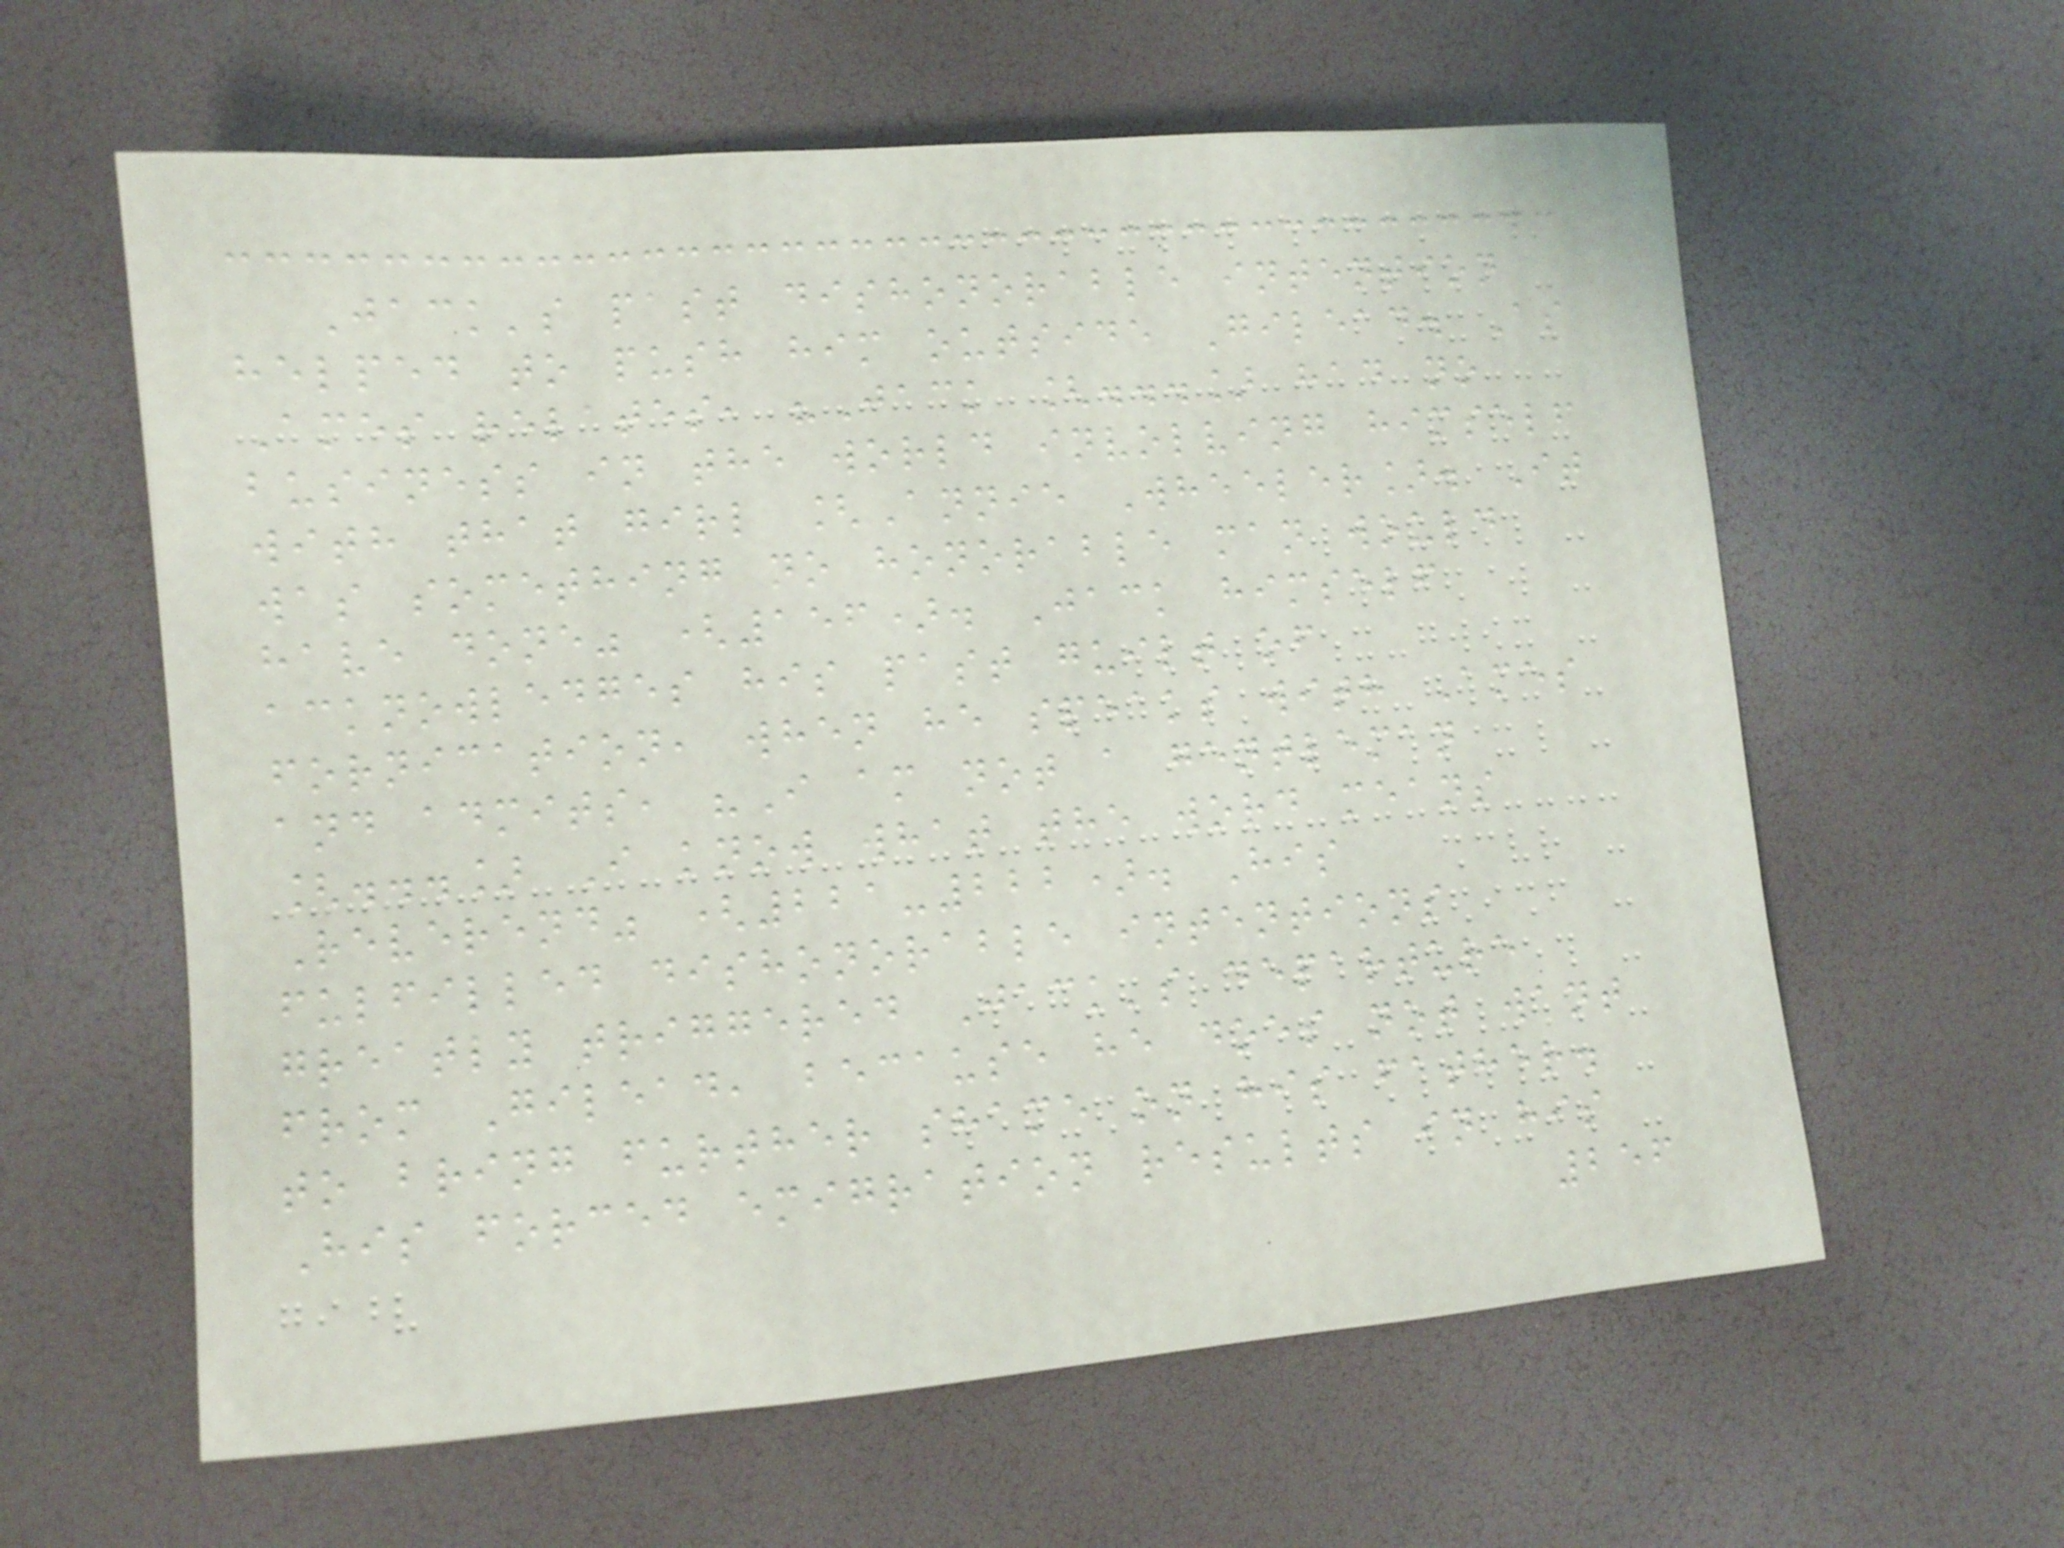Jack's past dishonorable intention
helped to push him outside Gilead. As
Ames relates, "Jack [...] had no
business in the world involving himself
with that girl [Annie Wheeler]. It
was something no honorable man would
have done" (156). Jack himself
acknowledges his past guilt of
fornication, when he speaks with Ames
and admits, "I am not a gentleman
[...] I know what the word means
Reverend" (221-222). His
fulfilled dishonorable intentions
greatly triggered Jack's departure
from Gilead, because he does not want
to bring further shame on his father.
His forced emigration results in his
256
